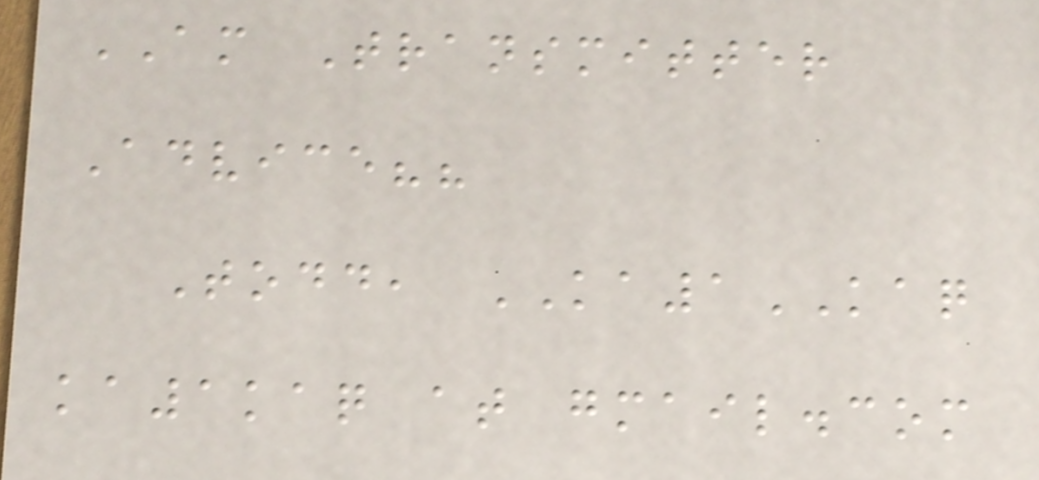AM Transmitter
Advice??
Todd, KA1KAQ
ka1kaq at gmail.com
